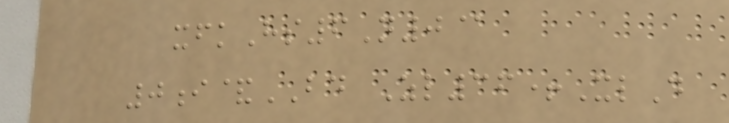xfkHs6N0@
0i&BD Zl36+XlD
